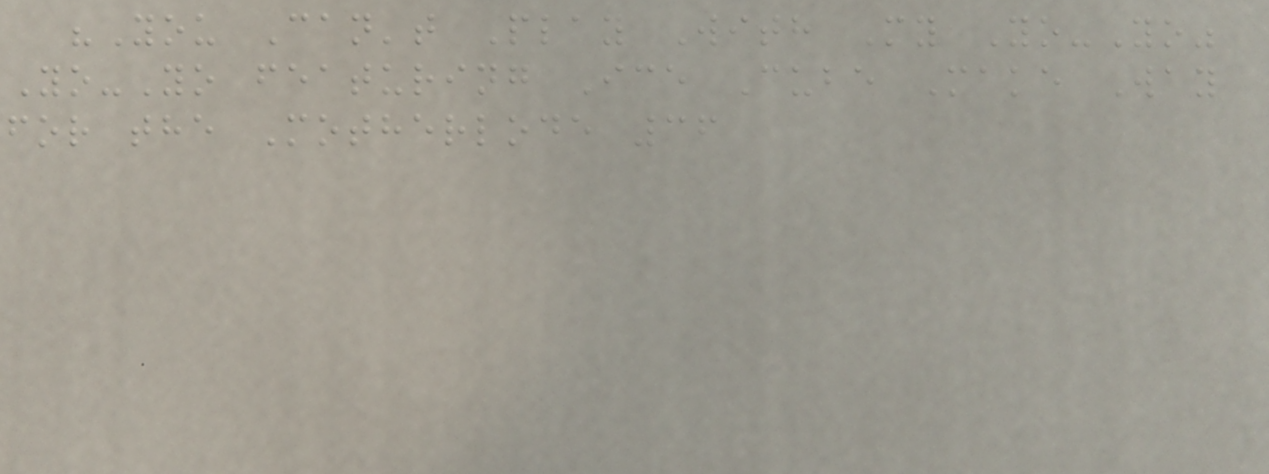"You Can't Play With My Yo-Yo"
Yo-Yo featuring Ice Cube Make Way
for the Motherlode 36
